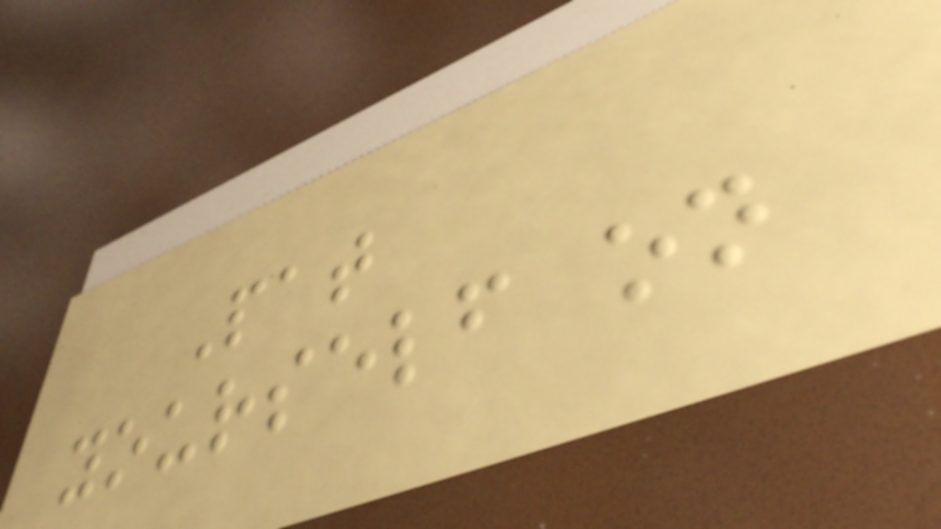Pat
yourself on
